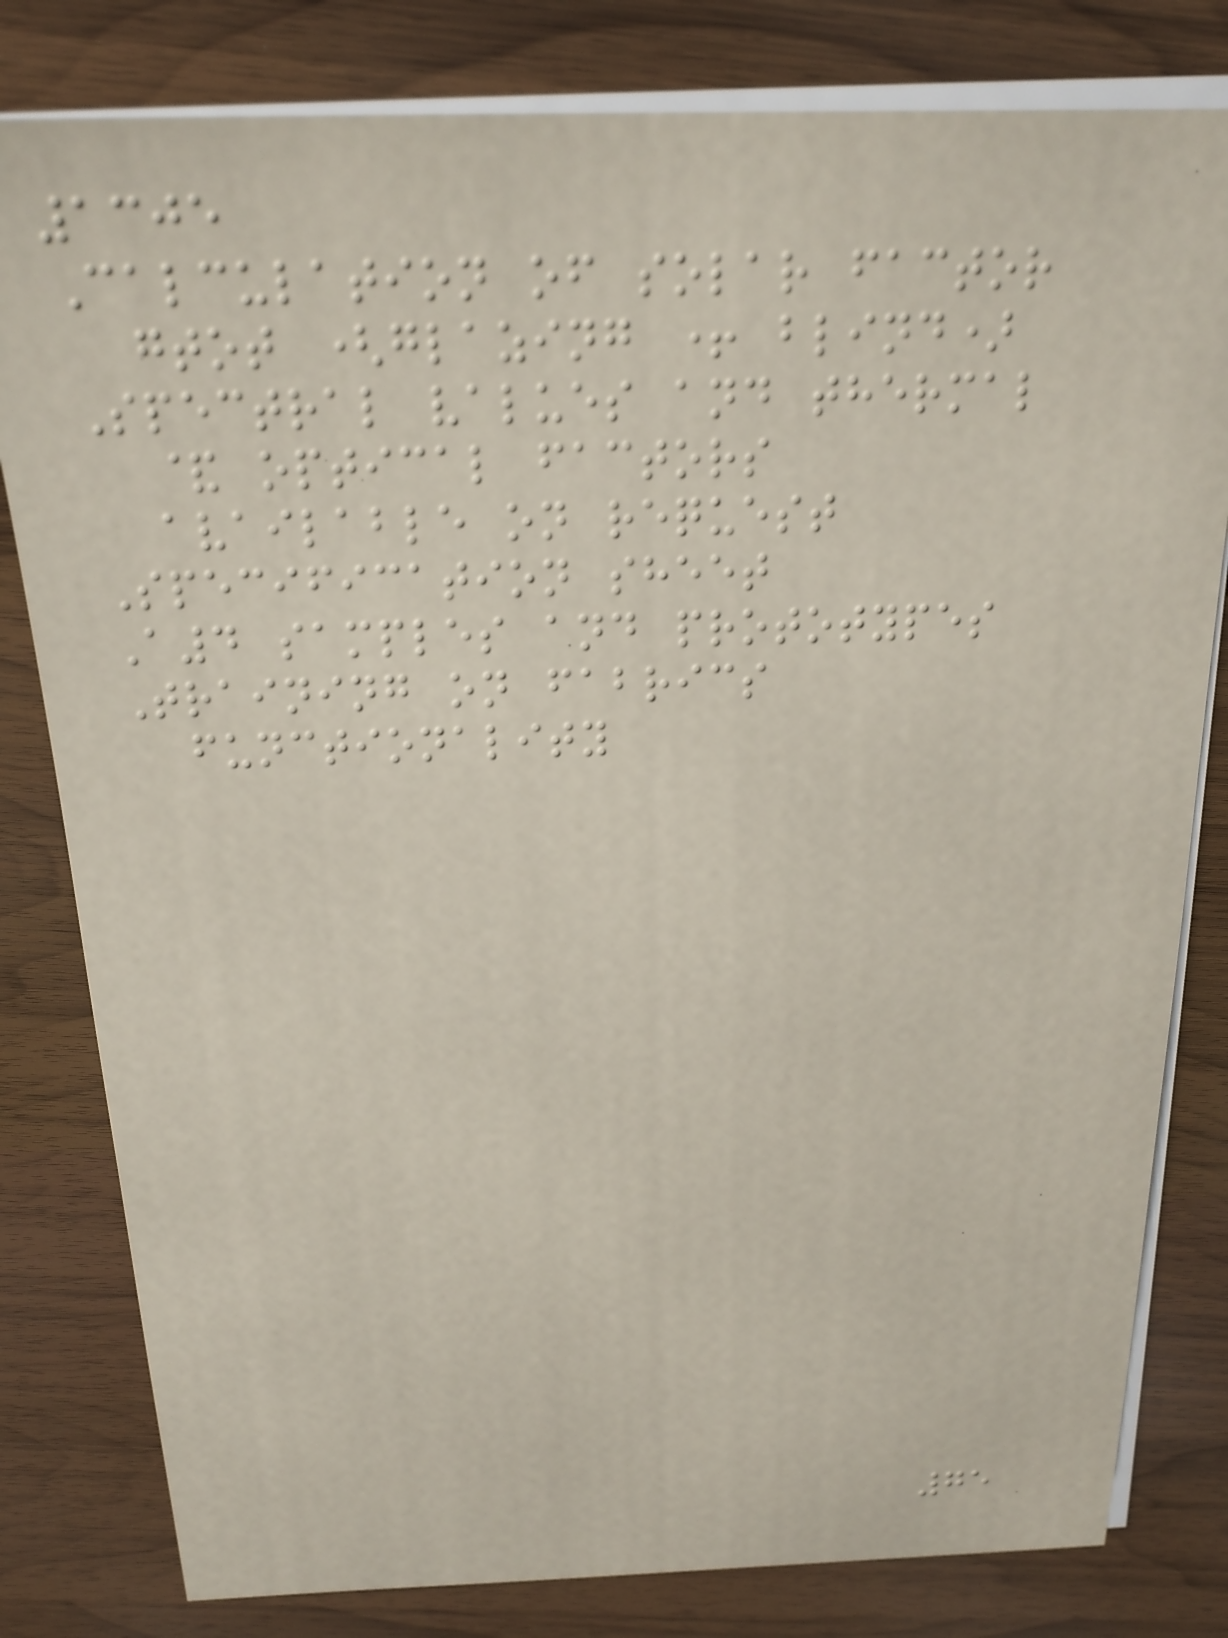1305
Calculation of solar factor
gtot (glazing + blind)
Spectral values and thermal
& optical factors
available on request
Specification sheet
A4 samples and prototypes
Training on fabrics
functionality
75
